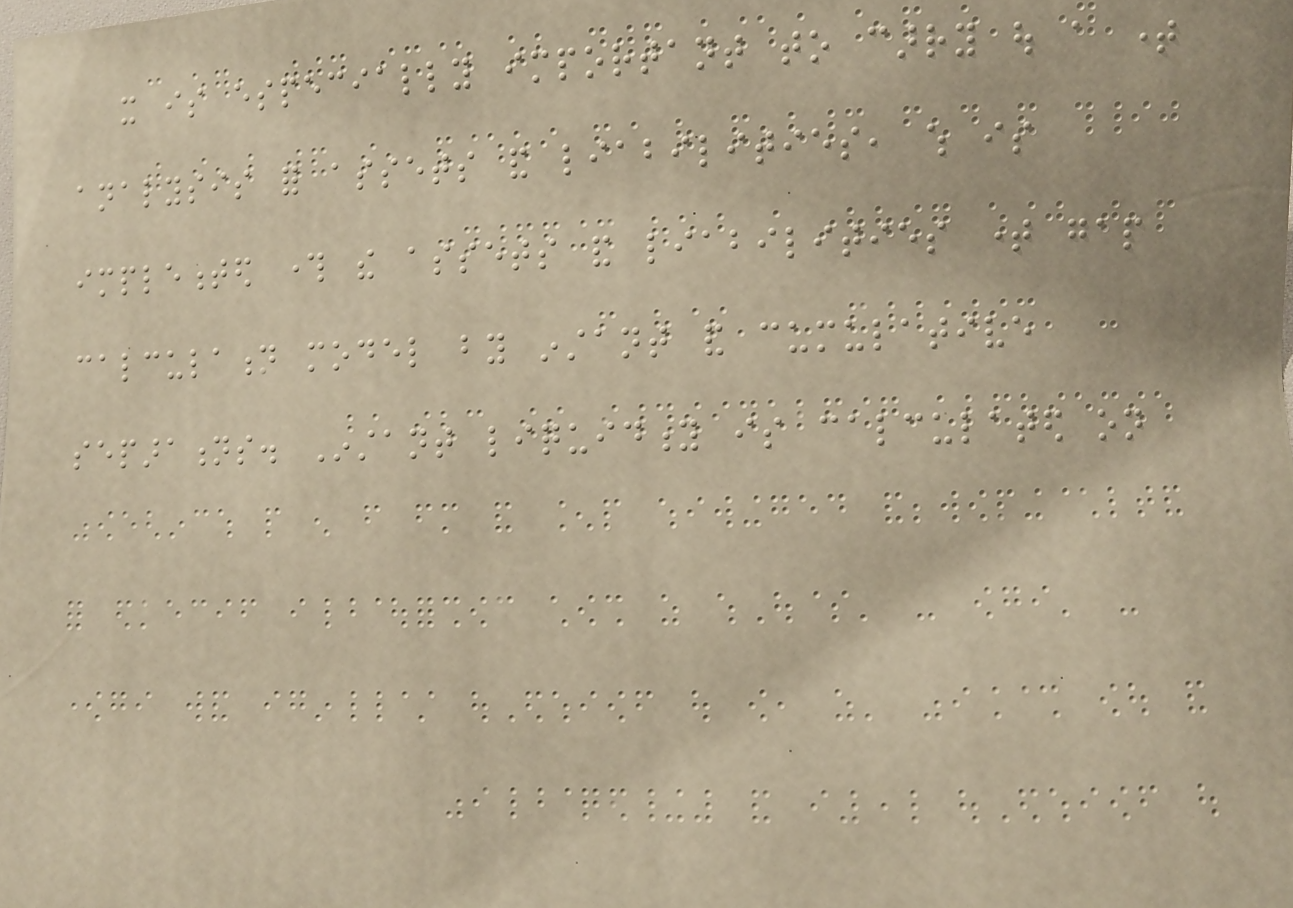it is especially important to carry out a time
analysis for assets and liabilities, which is
implemented through the assets and liabilities time gap
calculation model by instant and cumulative
separations. Instant liquidity is calculated on
